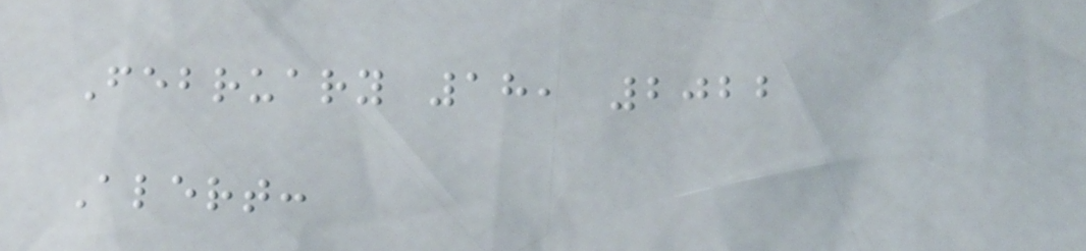February 18, 2022
Alert:
